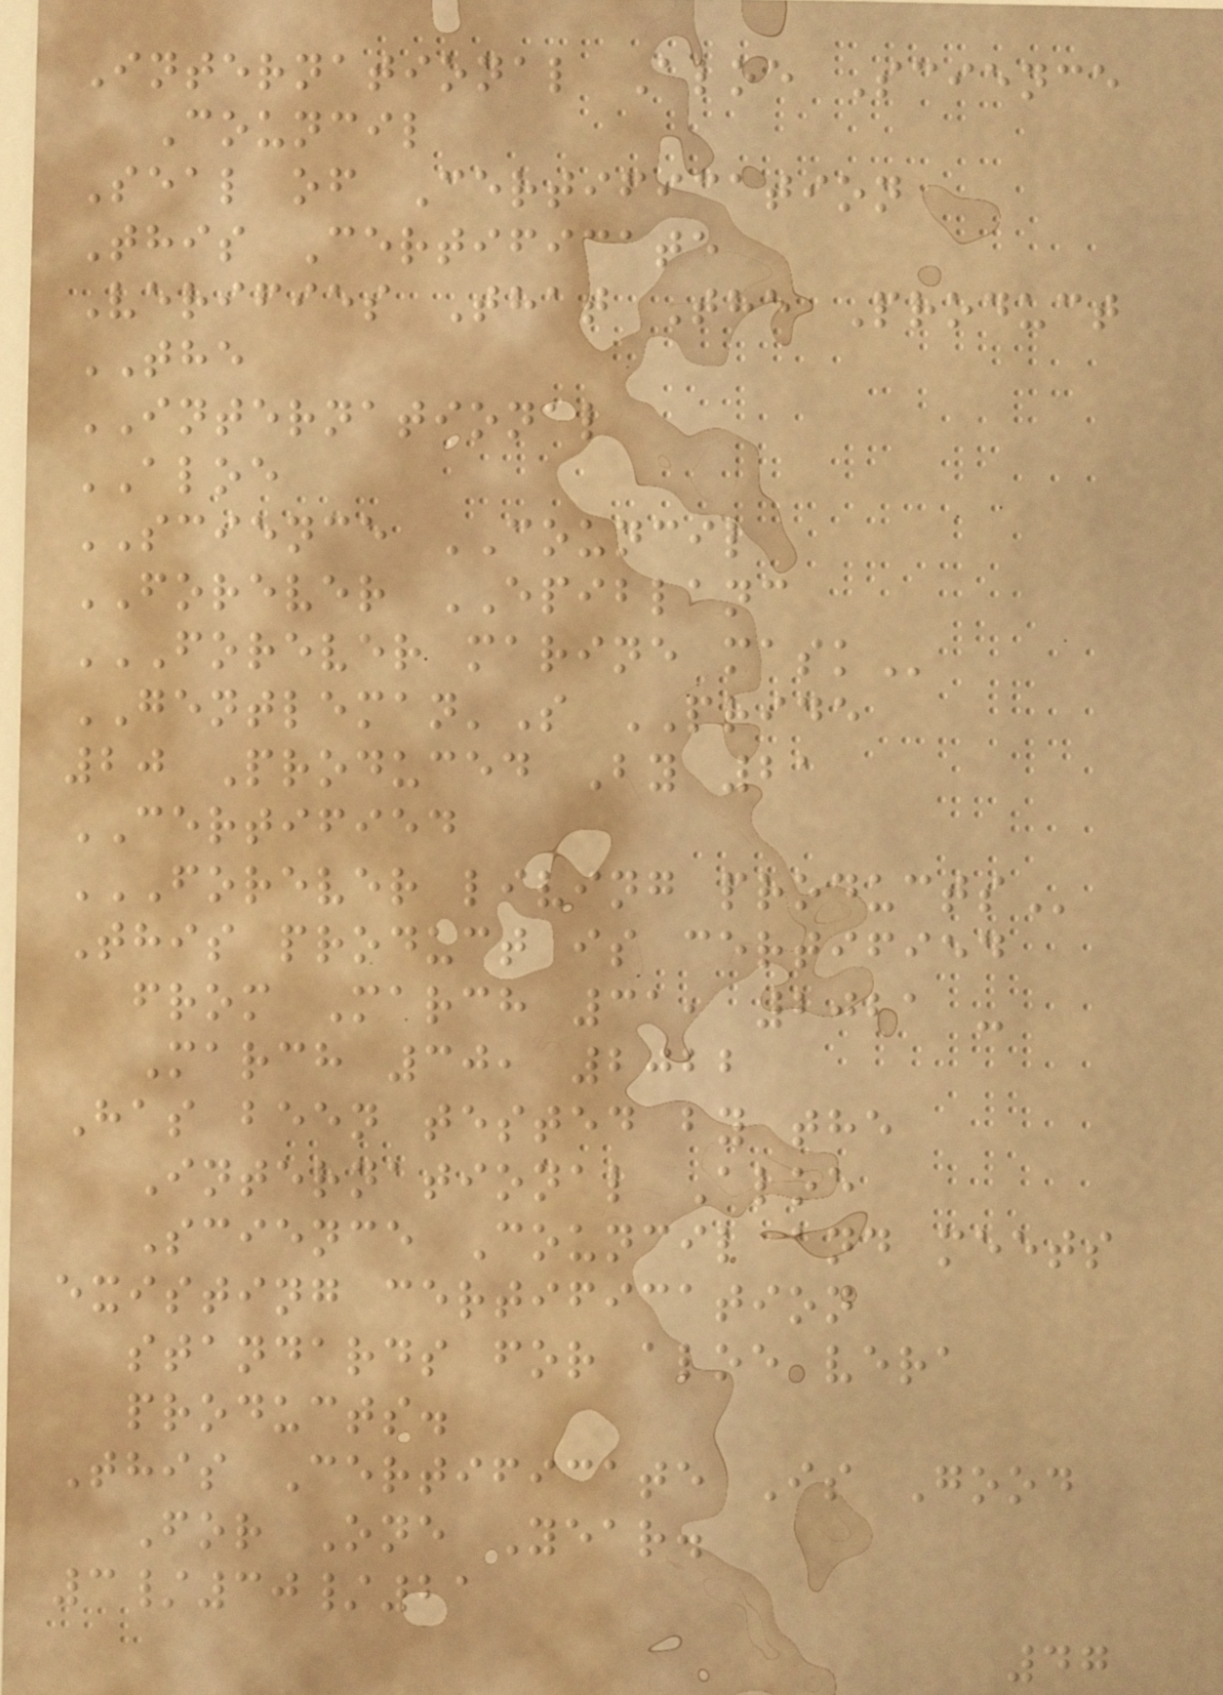International Aloe Science
Council
Seal of Certification
This Certificate
Verifies That The Product
THE
INTERNATIONAL
ALOE
SCIENCE COUNCIL
FOREVER EPIBLANC
FOREVER MARINE MASK
GENTLEMAN'S PRIDE
20 Produced By 21
CERTIFIED
FOREVER LIVING PRODUCTS
This product is certified
from March 31, 2021 -
March 30, 2022
Has been tested by the
International Aloe
Science Council and meets
existing certification
standards for aloe vera
products.
This Certificate Is Good
For One Year.
3/30/21
47
